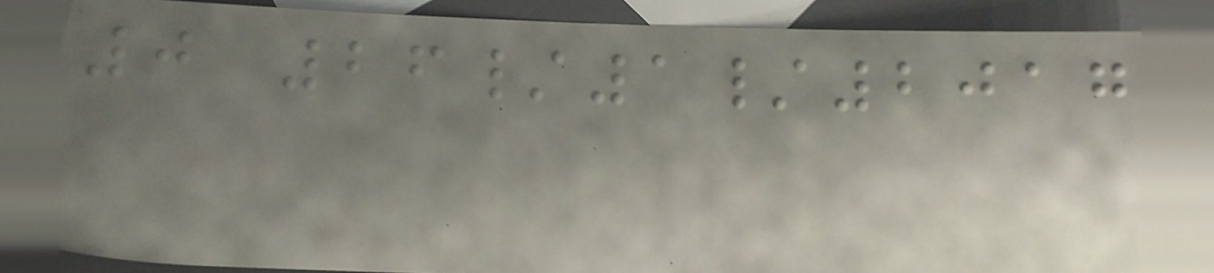0 26/1/2017
